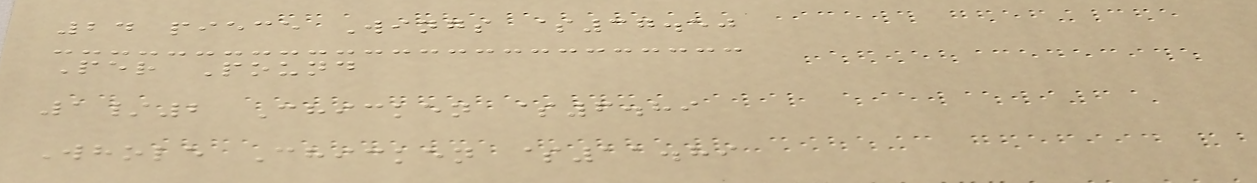24 piece Wings $37.50
Per Pound
1/2 Chicken $6.89
Whole Chicken $11.89
